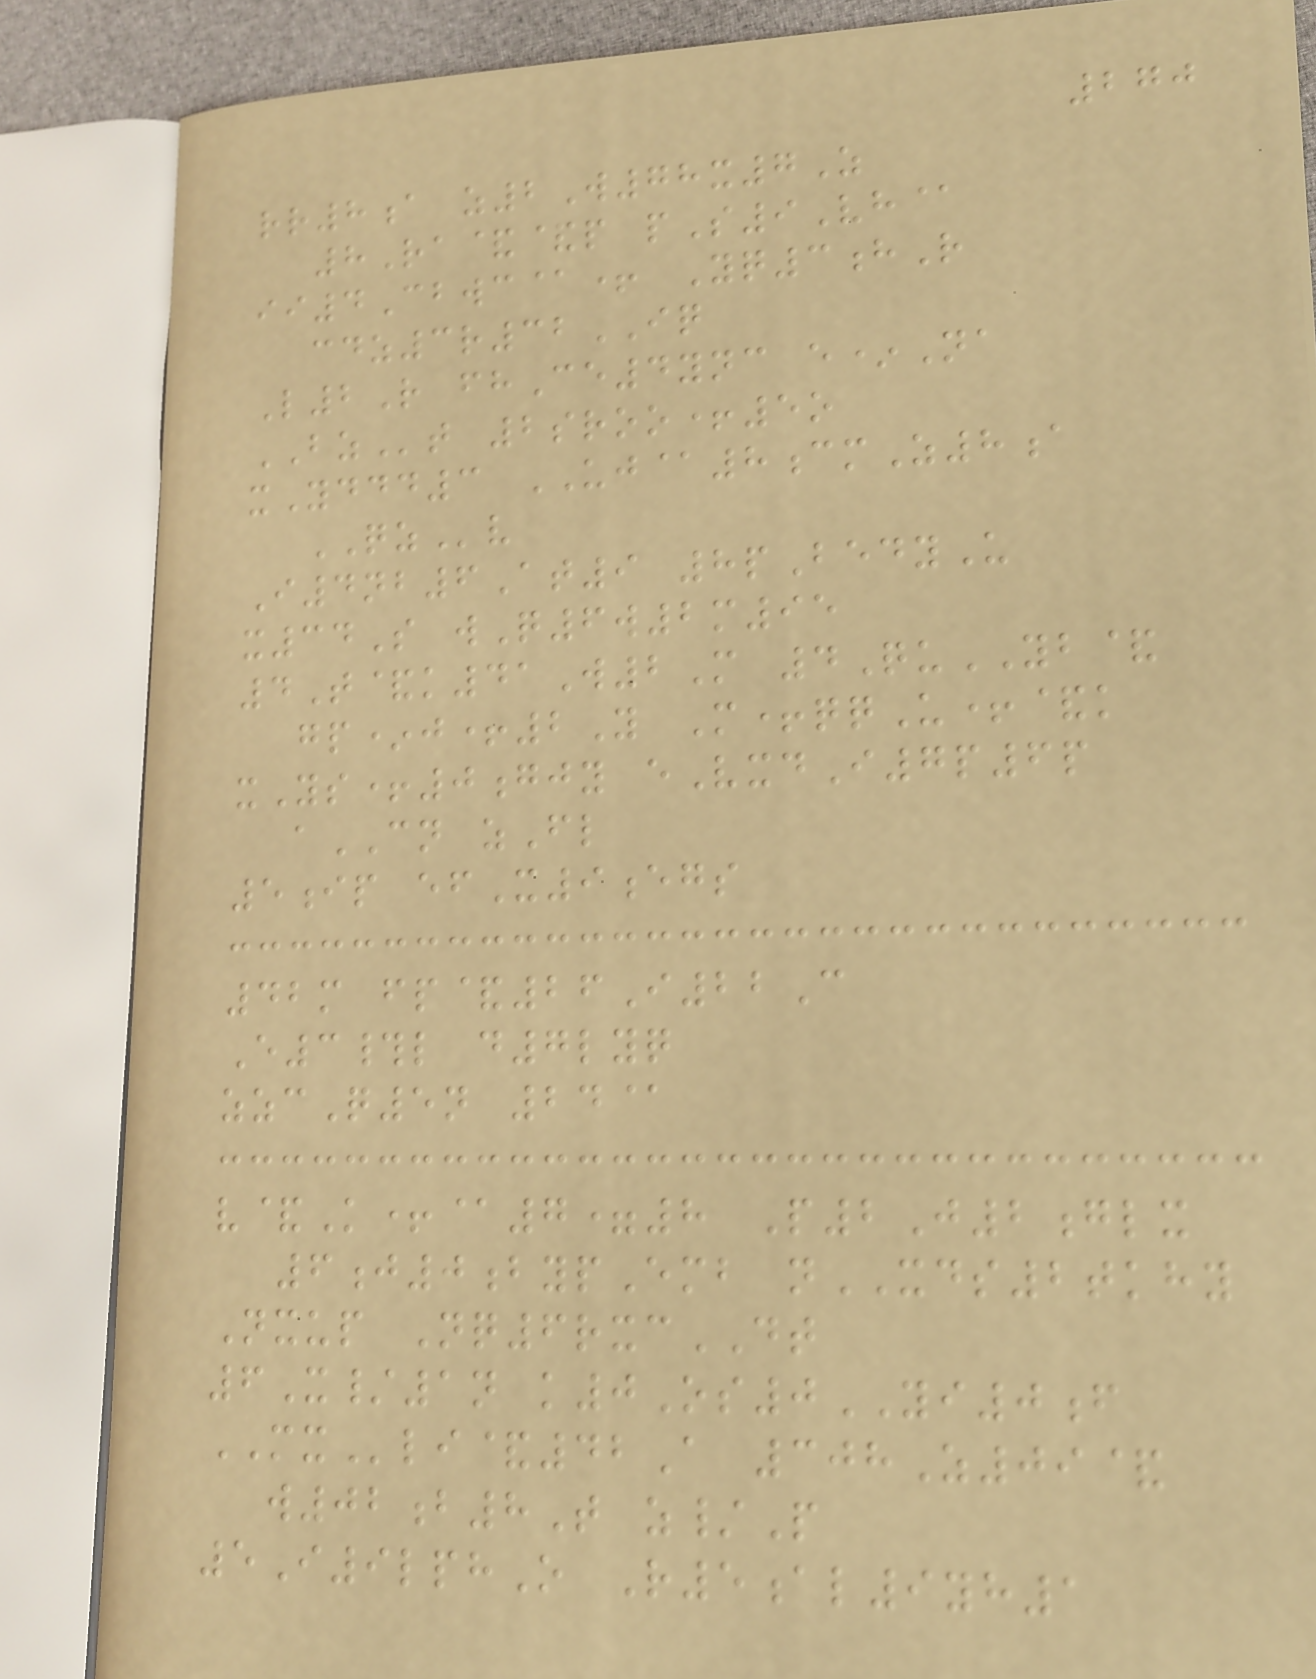270
rr8a z2W78x7Z
8Ra&&p pS9Vh@
ii4Cbwc@+ Yq3hR
cdz3r32IQ
L2R fhCe4ync e*Na
BZt 2sroo+5o
xYddd3 UJ@8cmZ8a
QZv
I4nb6At9 8pBedyU
x34S wQ6w2m95
4T&k41W2M 4QuYB&
gp*j+2Y M+qqU+&k
xYs+0gjy eVxdI7p6p
aCN zFl
5ip efX9egs
42m fp&26I22C
E3#l d7lyq
zzcQ5n 24@
v&K+@7=8 P2J2glx
6j0bypEmb nXDS2tkhy
Nxup Nq6rxcDT
6X/1n k0Os0YI0f
MXli&42A 308Z09&
w02b8T z/P
5I9lphO R5al9yh1
